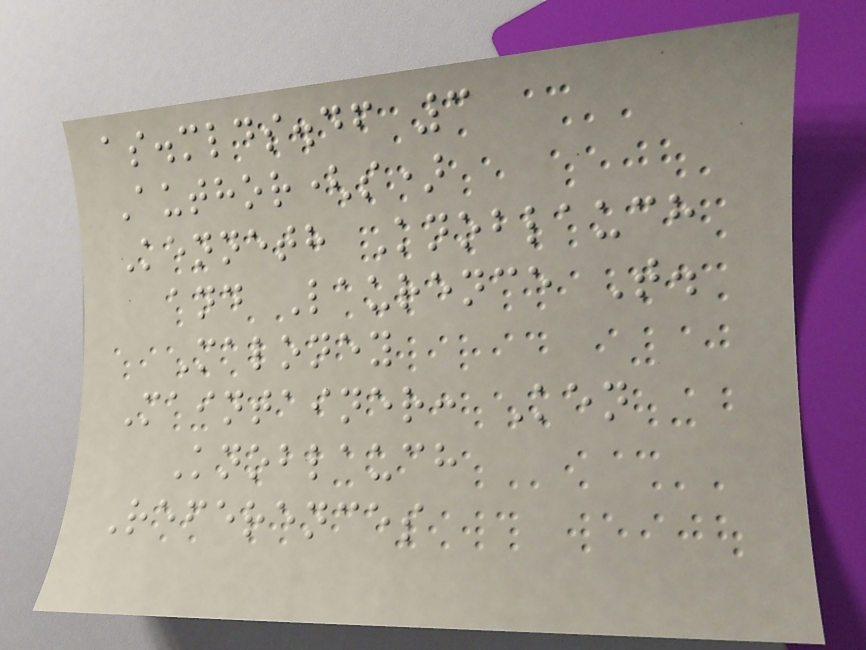as.mlds.df 3
Author(s)
Kenneth Knoblauch
and Laurence T.
Maloney
Maintainer: Ken
Knoblauch
References
